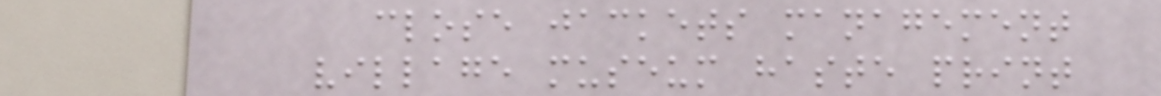close jackets management
village museum haste print
